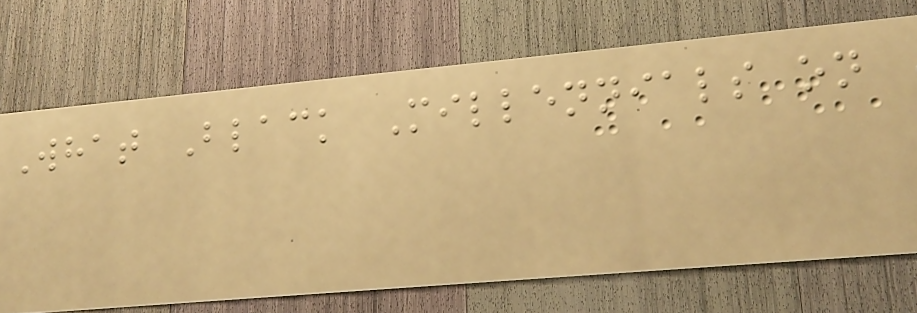What Black Millennials on
